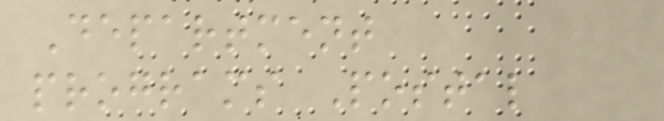Department
programs Postal
